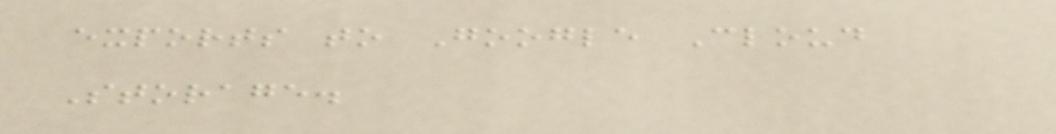exports to Google Cloud
Storage.
